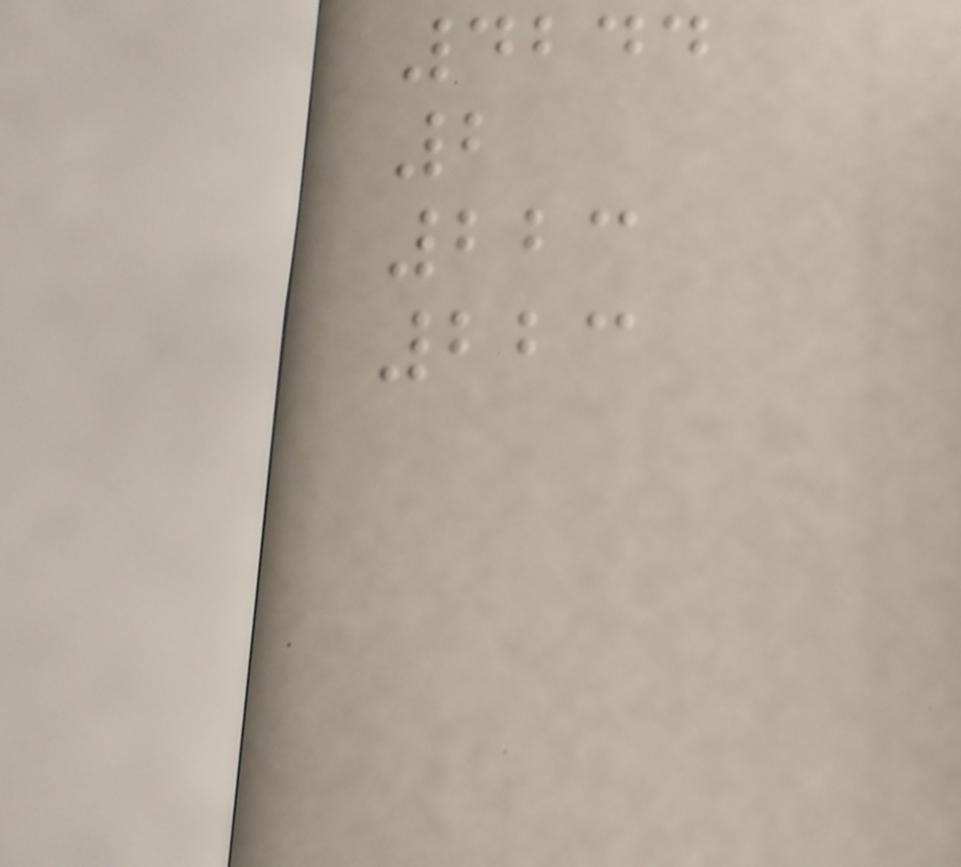4244
2
223
223
